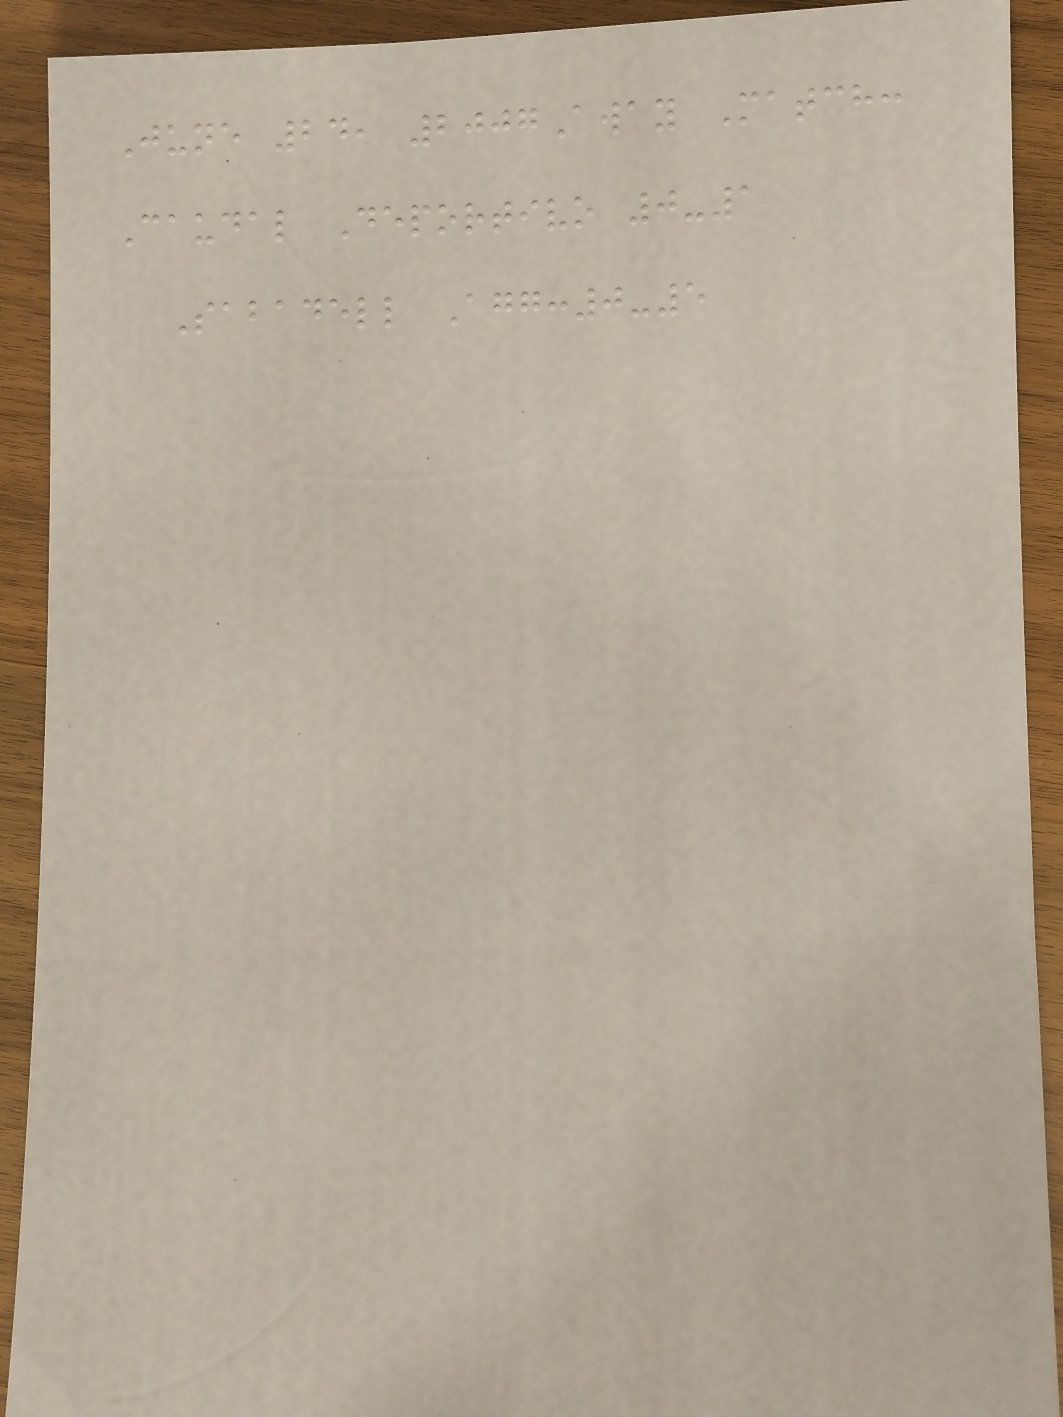June 24, 2007Away Match:
Caudal Deportivo 0-1
Sabadell Agg:0-5
